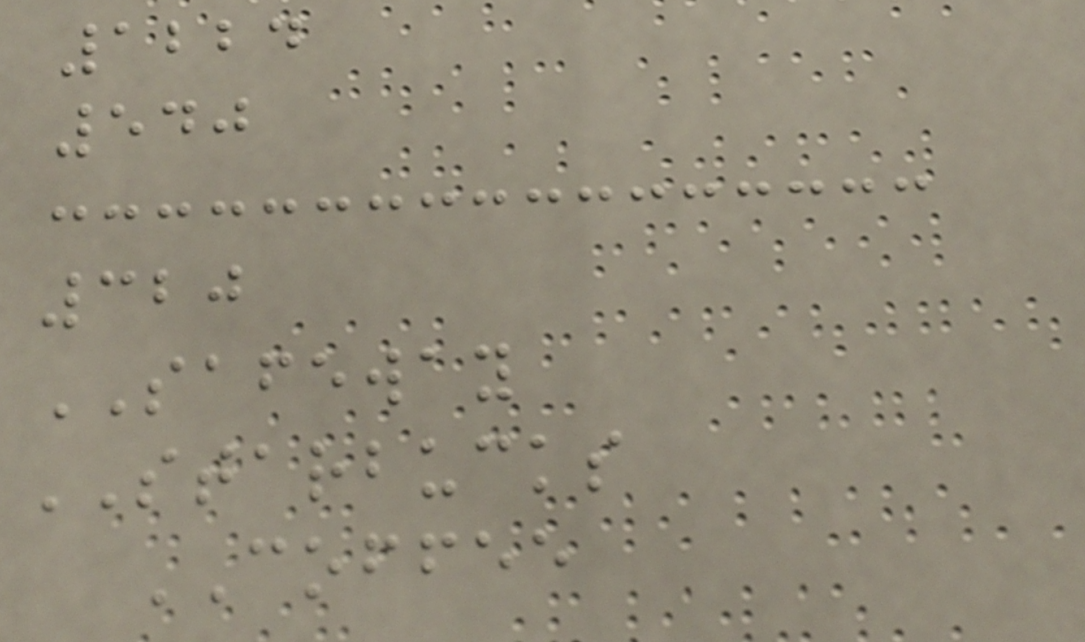1224
540
320
SAFEWAY
STARBUCKS
COFFEE
